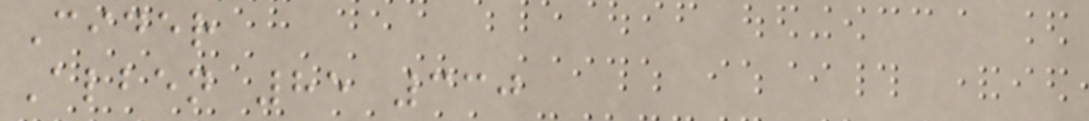Cider
Alben 85 330
